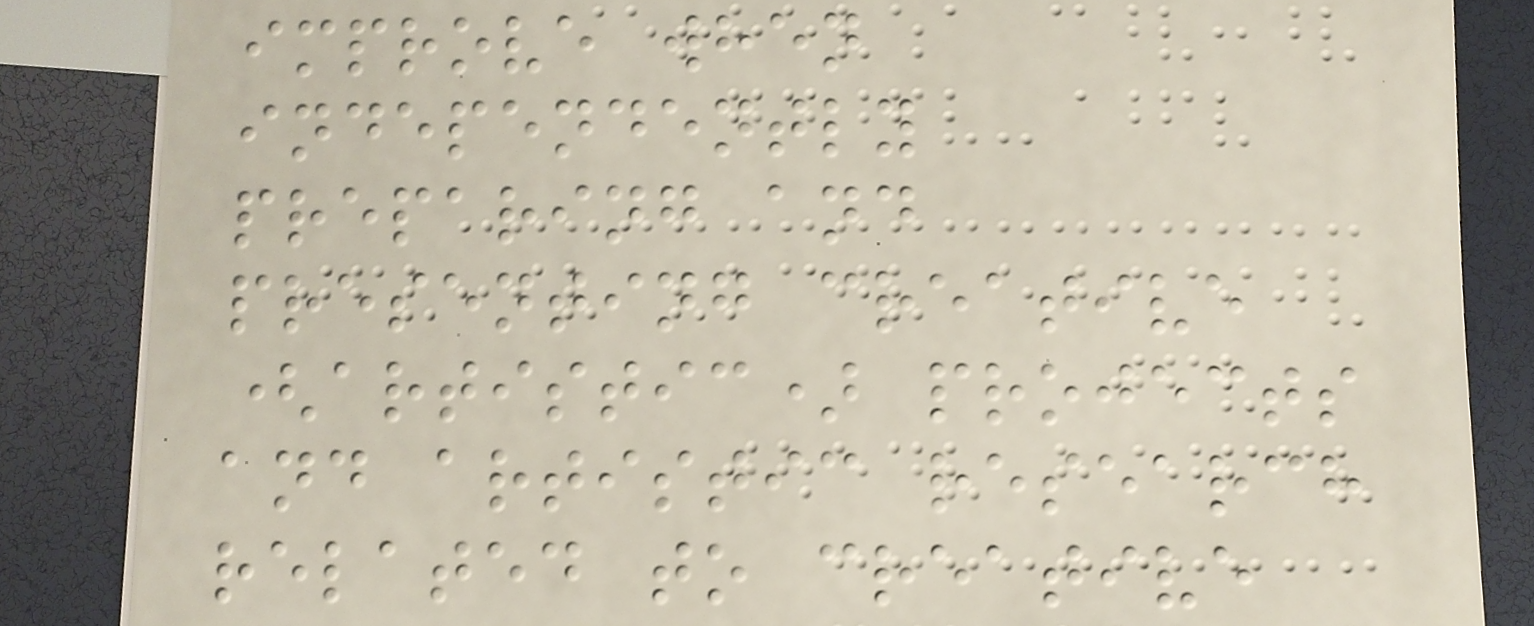improve when
independently
preparing and
presenting creative
(artistic) projects
and artistic research
related to creative
